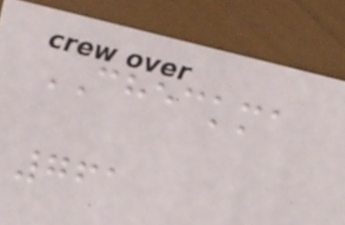CHECKMA
761
